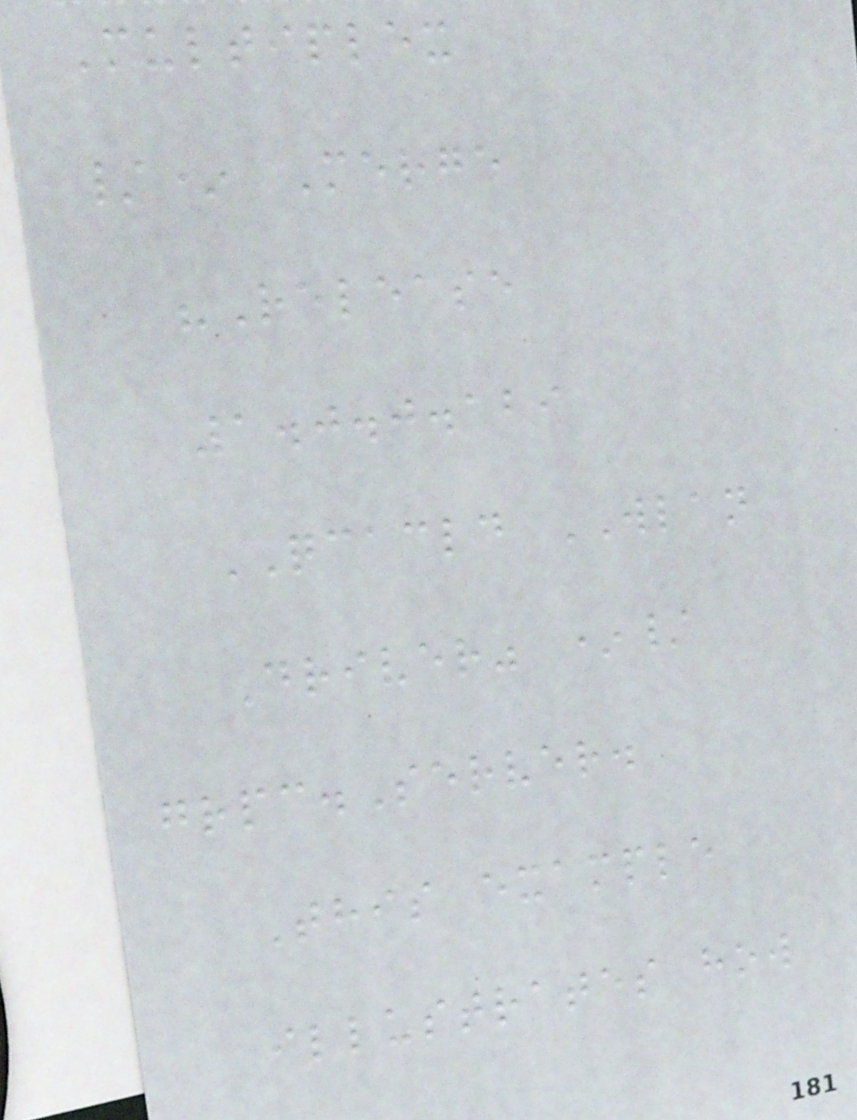Multiplex
/* Merge
"Release
1.0.0.129
QCACLD WLAN
Driver" */
grpc.Server.
This example
illustrates how
